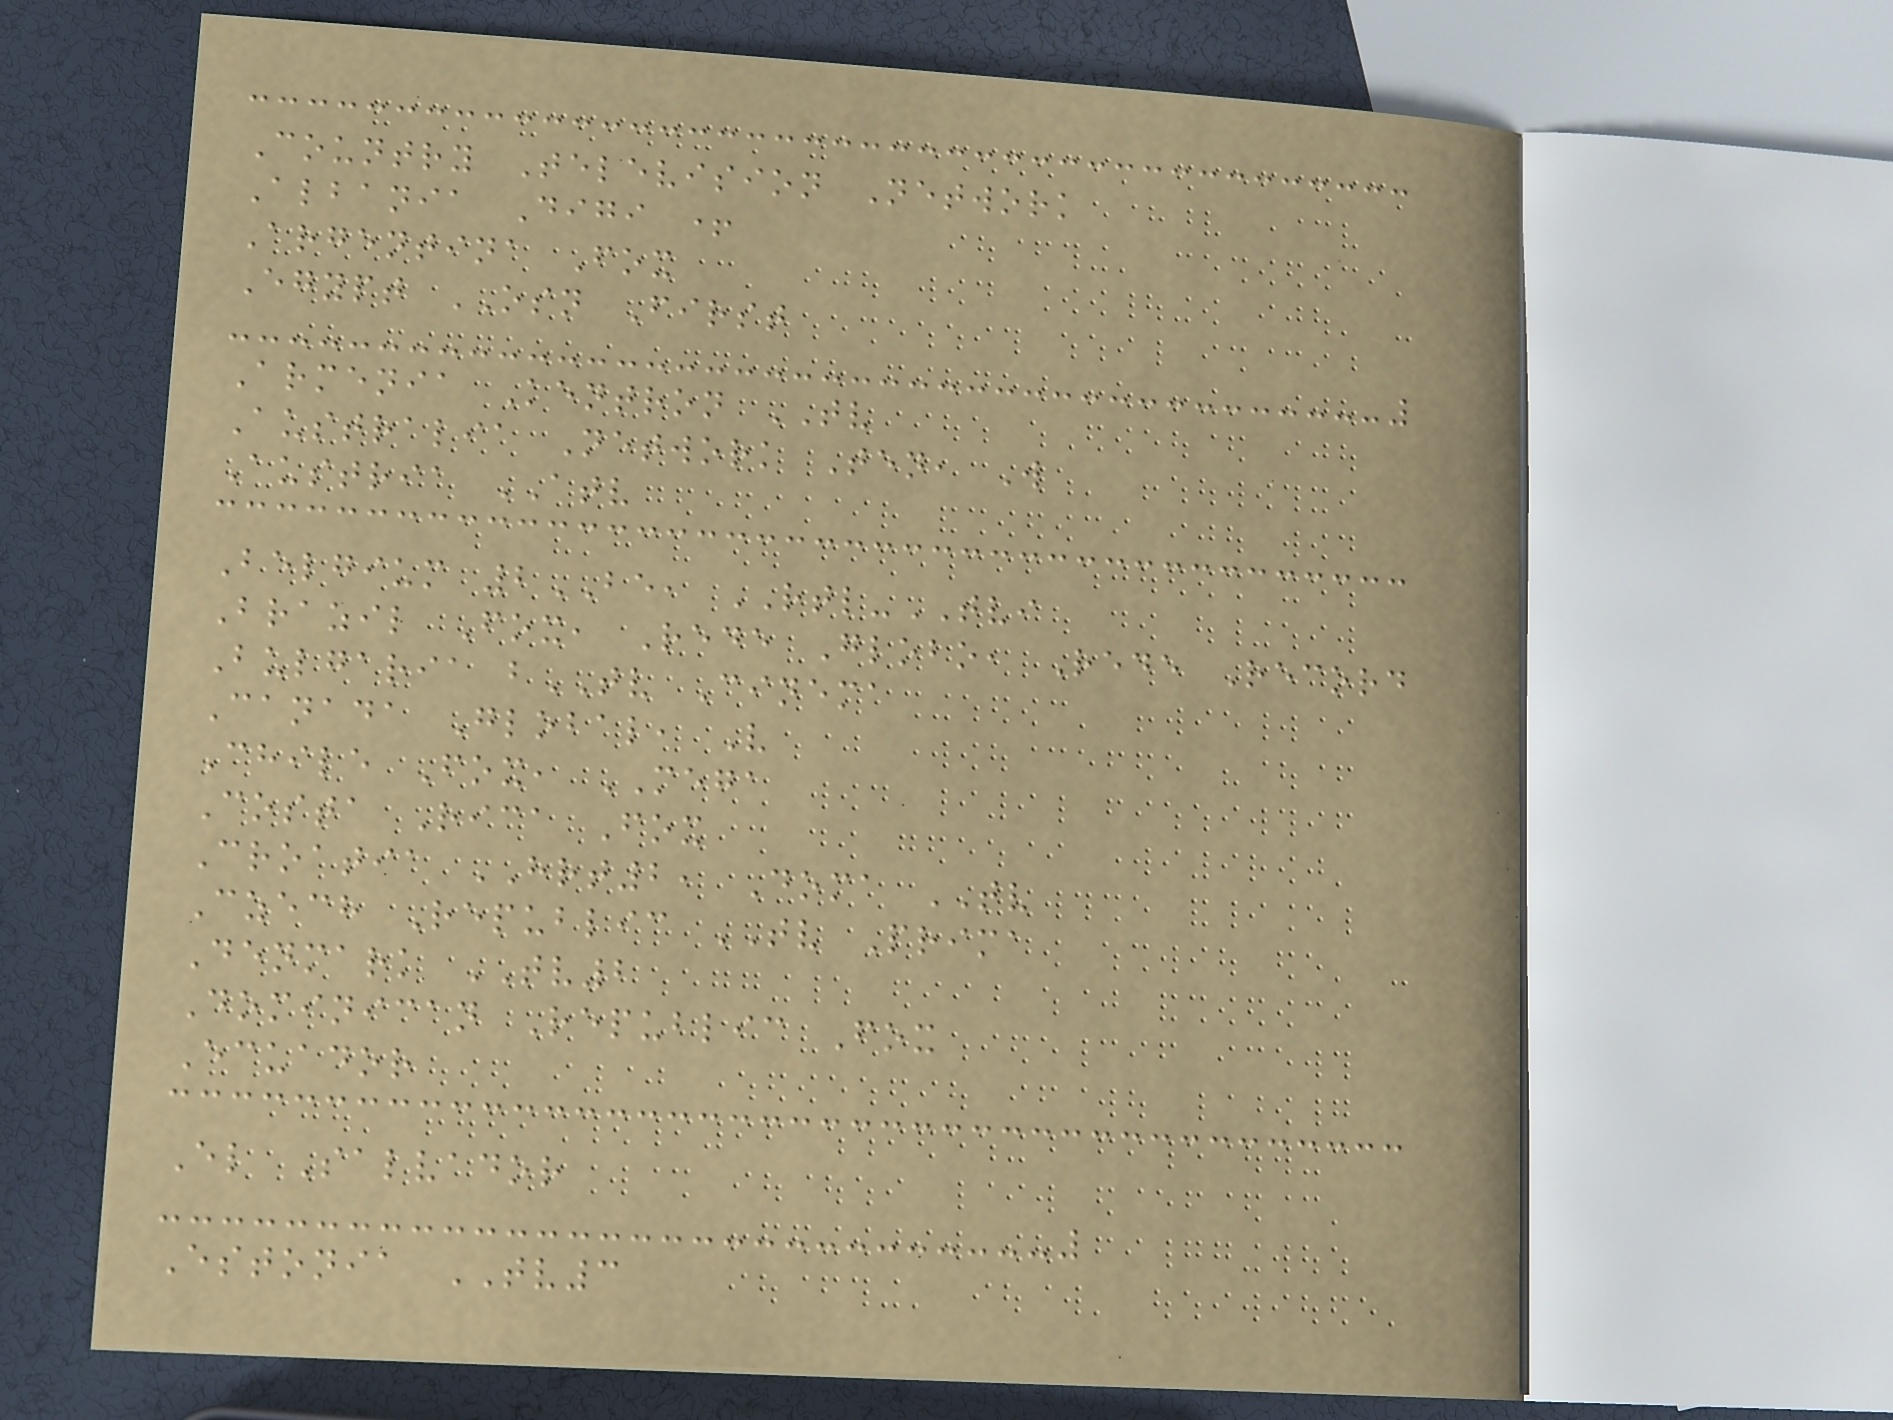Country Television Network
Albania Digi +
Argentina Fox
Egypt OSN First
Armenia Kentron TV
Australia Network Ten, W
Austria ATV
Belgium 2BE, RTL-TVI
Brazil Fox, Rede Globo, Rede Record
Bulgaria bTV Cinema
Canada Global, V
Chile Fox, MEGA
Costa Rica Fox
Croatia HRT2, Doma TV
Czech Republic TV Prima
Denmark TV2
Dominican Republic Fox
Ecuador
El Salvador
Estonia TV3
